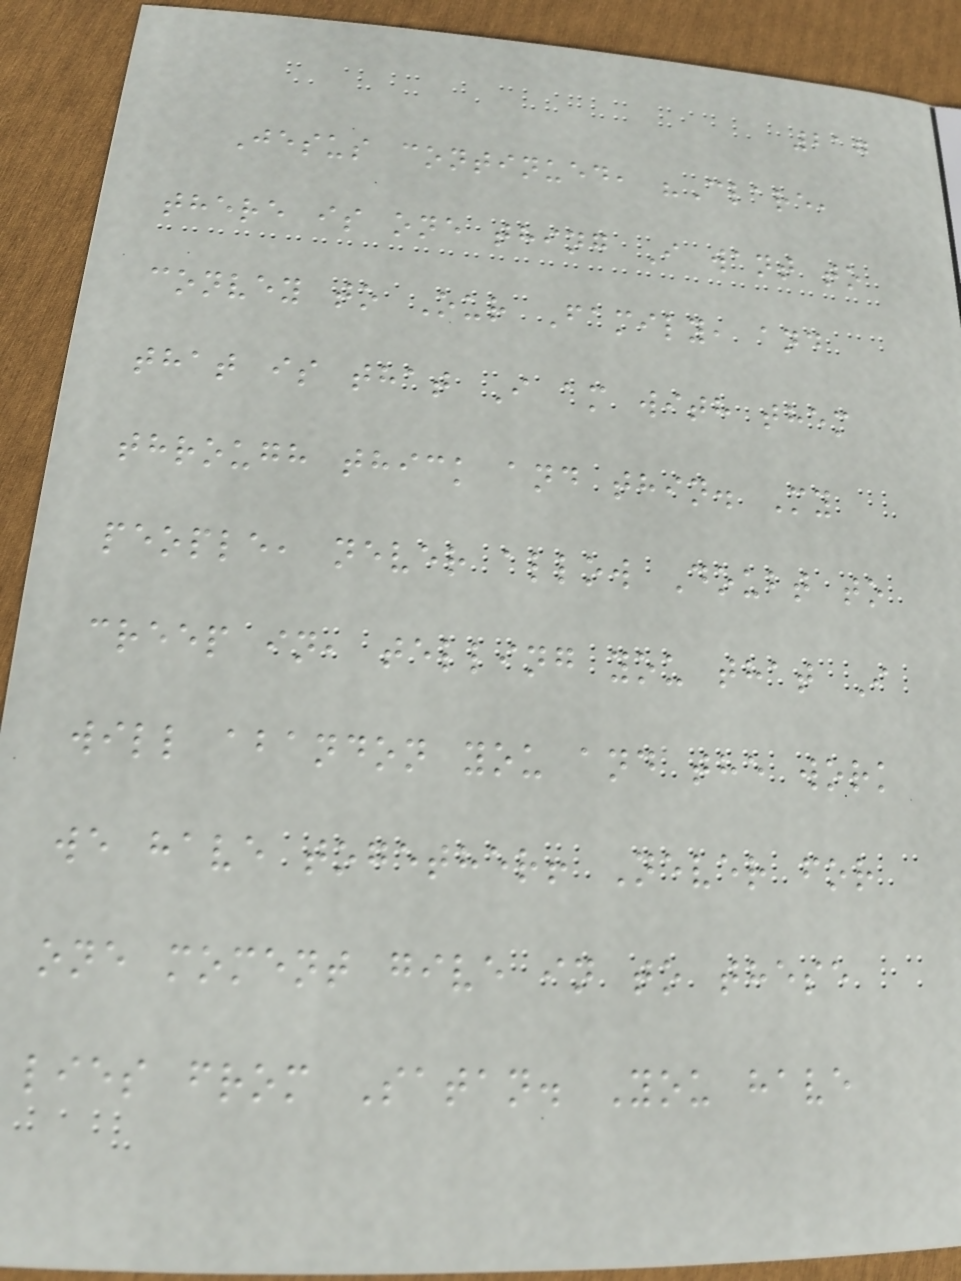217
Jesus continued, "Clare,
there is one thing I want to
convey to Our Family, and
that is that I am with them
through thick and thin. My
people, never allow Doubt to
creep in, telling you that I
will abandon you and the work
we have together! Never for
one moment give in to these
lies from Satan. You have
